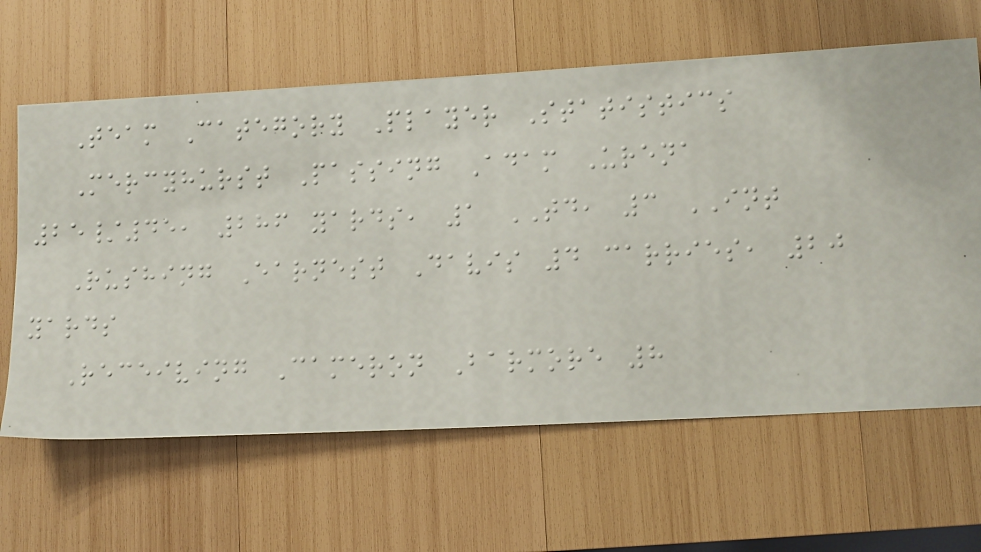Team Category Player Statistics
Mercyhurst Passing Adam Urena
25/45, 286 yards, 1 TD, 3 INT
Rushing Earnest Davis 4 carries, 20
yards
Receiving Cameron Barmore 8
